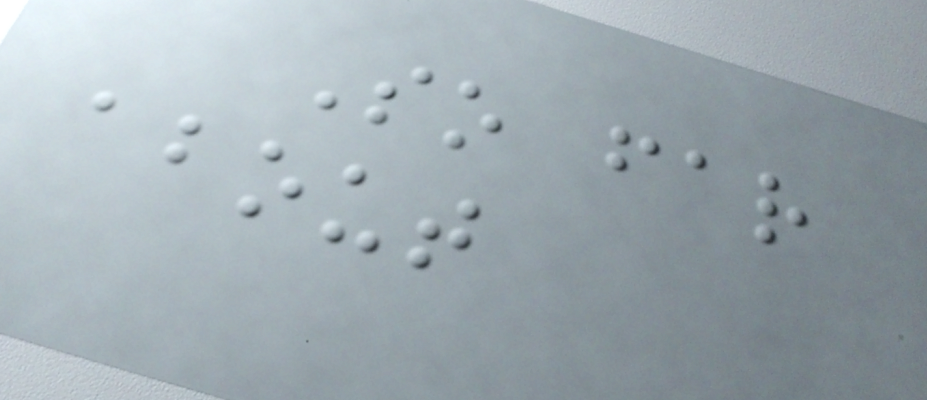So far
about
